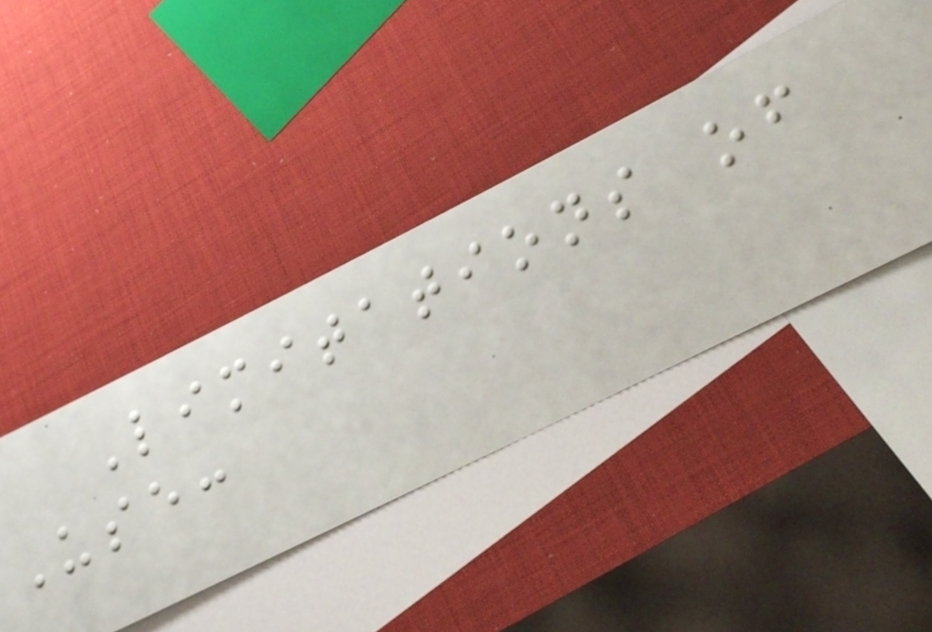Limitations of
Use:
